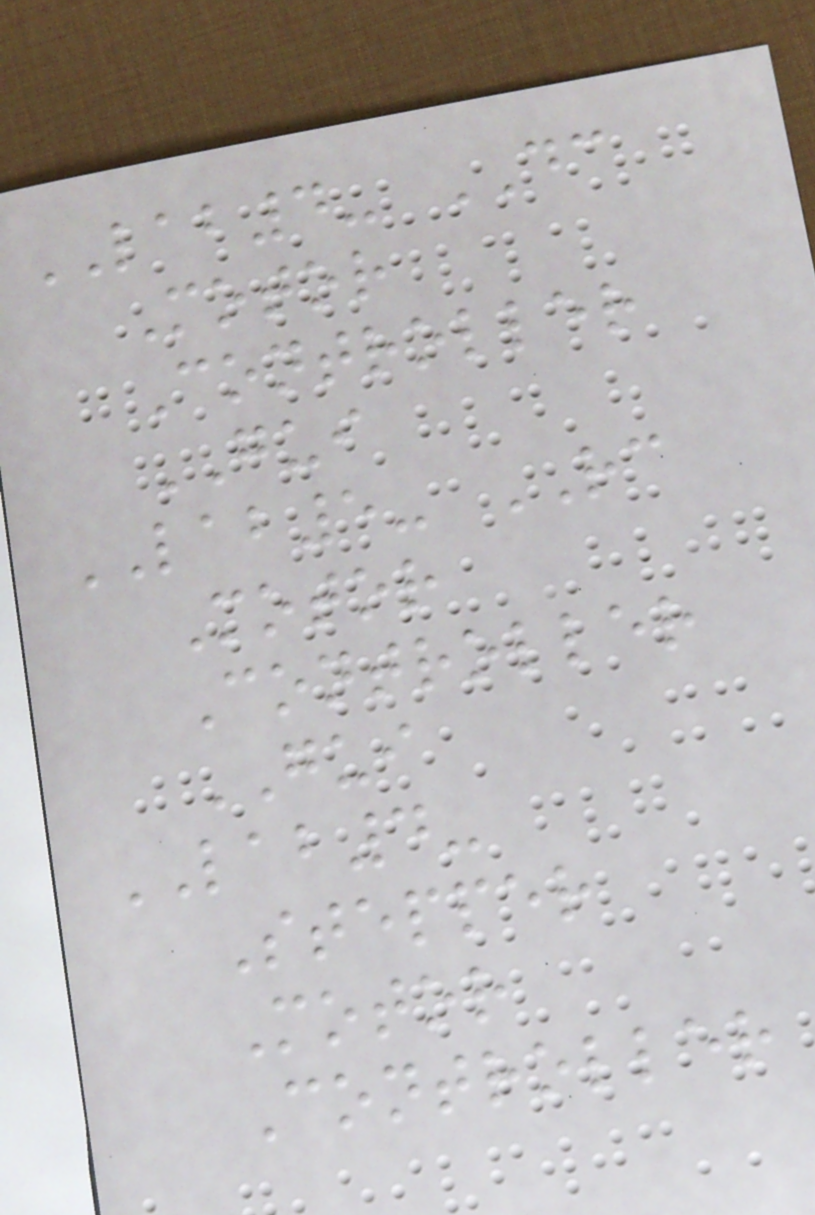LAB4- DC
Motor
Controller
GUI
LAB5- RC
Motor
Controller
GUI
LAB4-
Stepper
Motor
Controller
